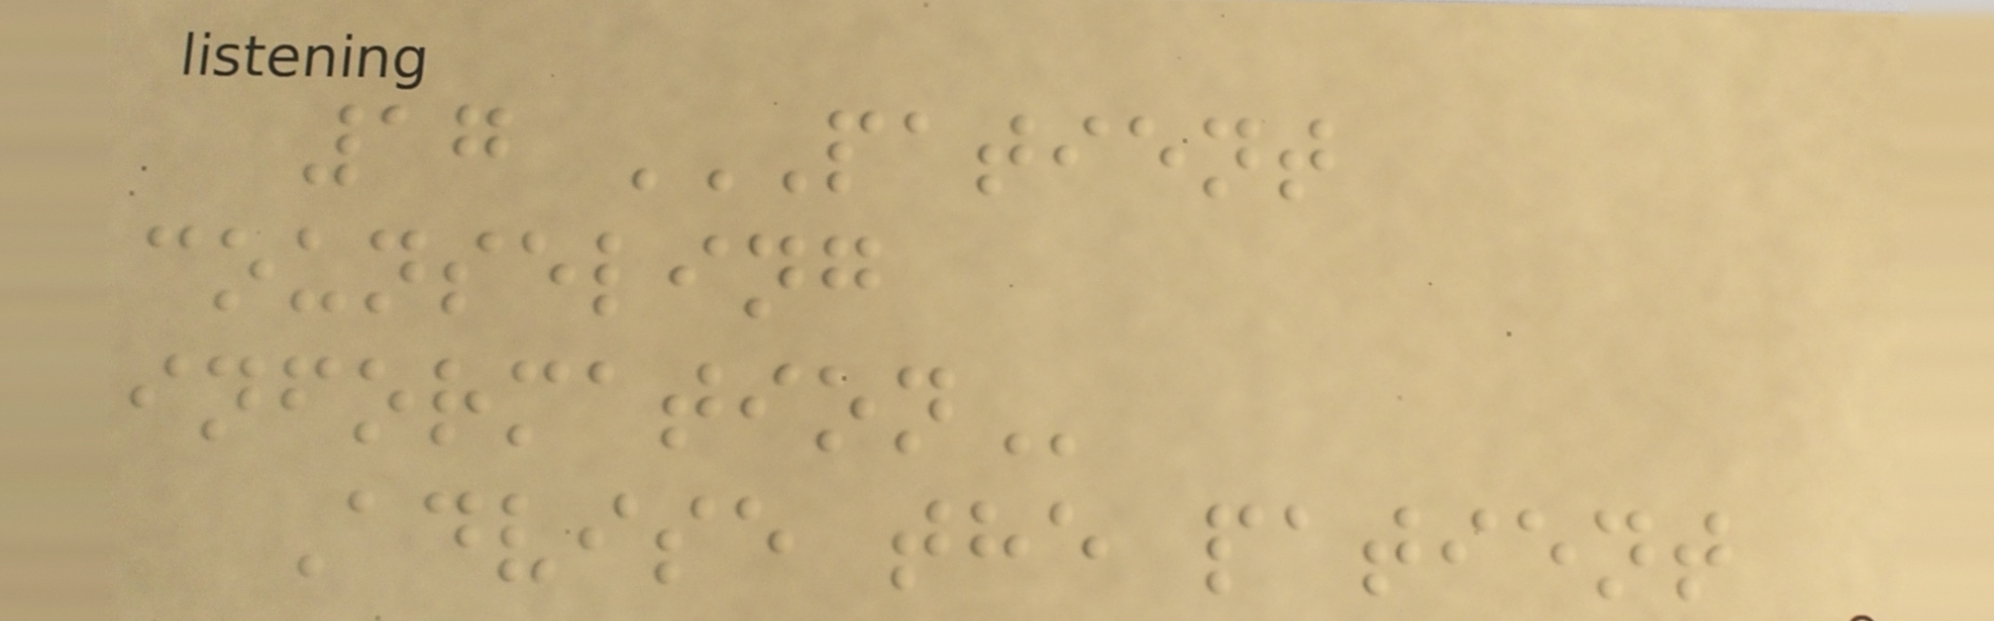17 PATIENT
COUNSELING
INFORMATION
Advise the patient
